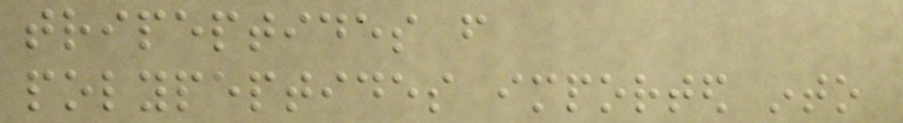tripeptides from
polypeptides imported into
